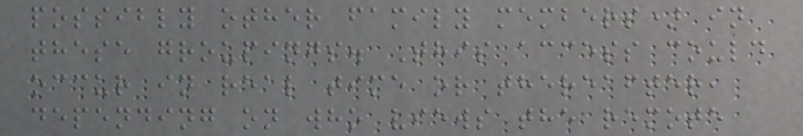possibly other family members) in
these groupings. This access could
occur in real time or thereafter,
depending on who views the remote
